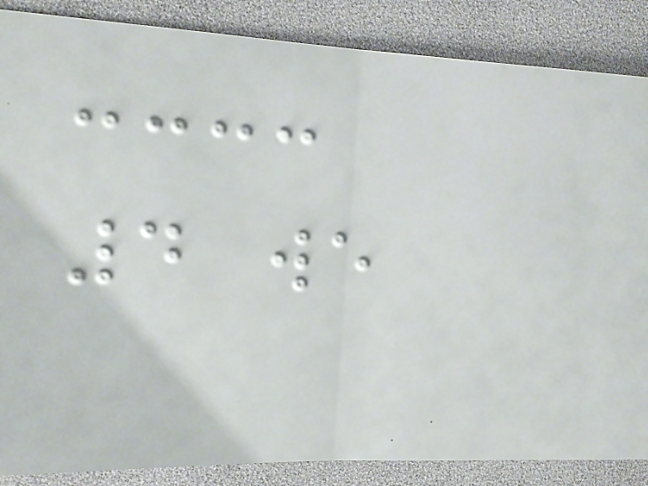4 we
